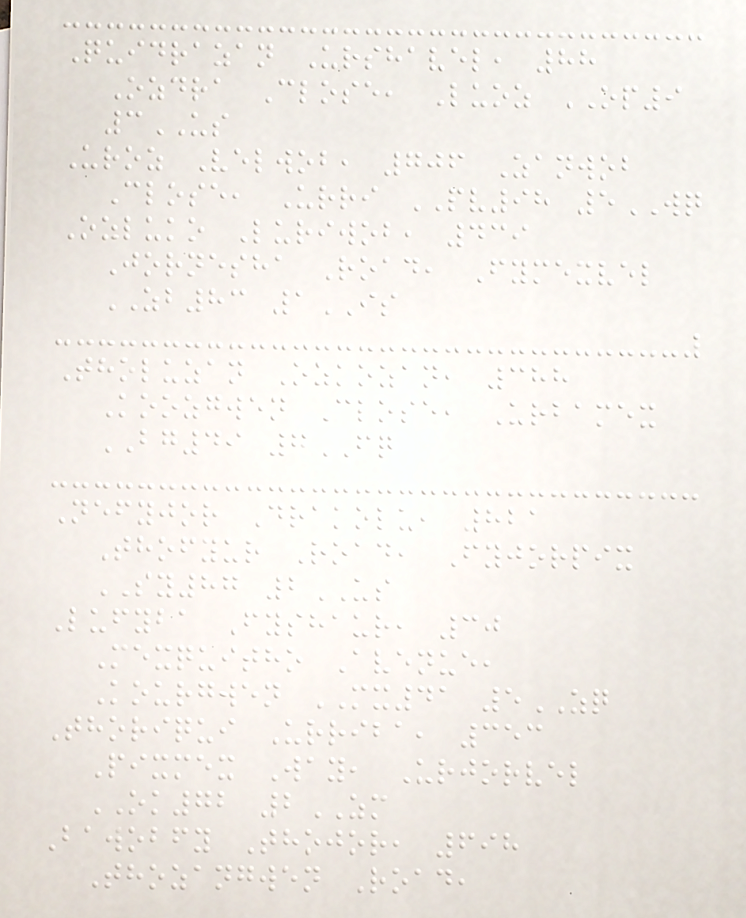Quidrazan Urshavel, 88
Ozdra Close, Luoz OP9
3US
Uroz Velwob, 706 Zanwob
Close, Urri PV98 5WQ
Ozluko Luriwob, 439
Jornesha Road, Fymexvel
ZB83 1IS
Tholuzan Ozkozan, 388
Koozgwen Close, Urbamex
BG49 7FQ
Nefyjor Drakolu, 821
Thofyur Road, Fyjorpix
SY87 2US
Lufyba Fyshaur, 30
Mexquitho Avenue,
Kourgwen MX41 5ZQ
Thoriqui Urriba, 353
Pixmex Way, Urjorvel
OK72 2ZM
Bawobfy Thojor, 698
Thozangwen Road,
